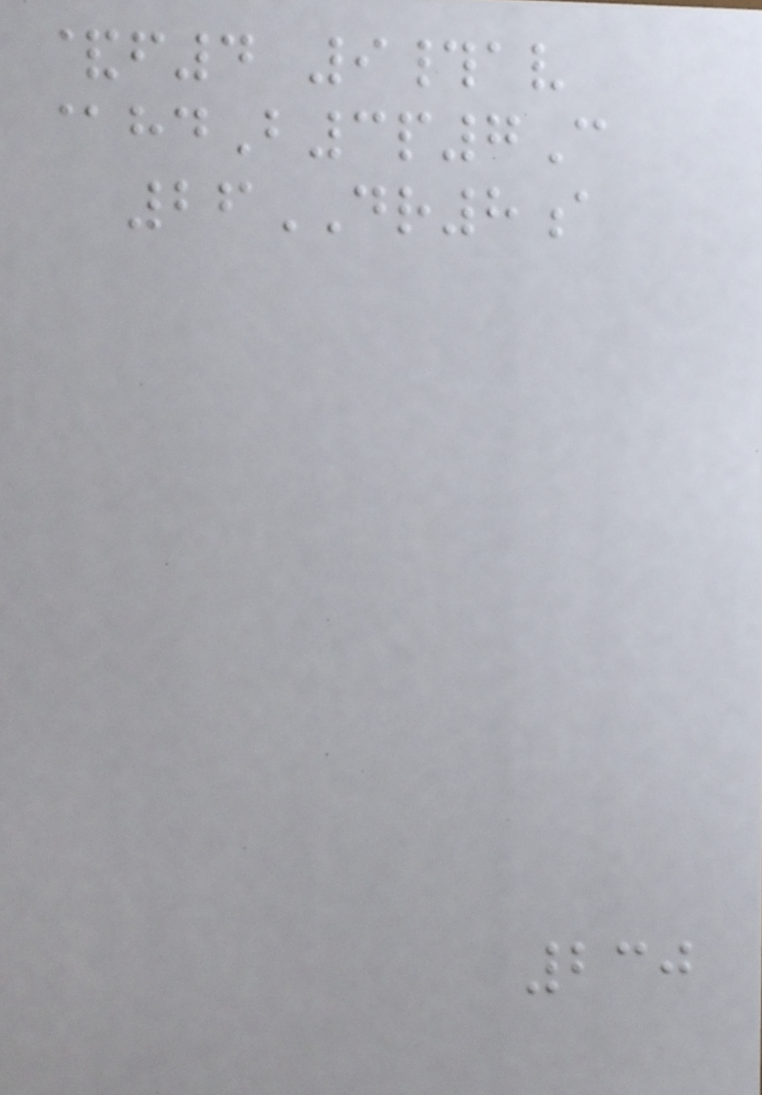&f4 9#av
@hdB3p7C
26DR8a
230
